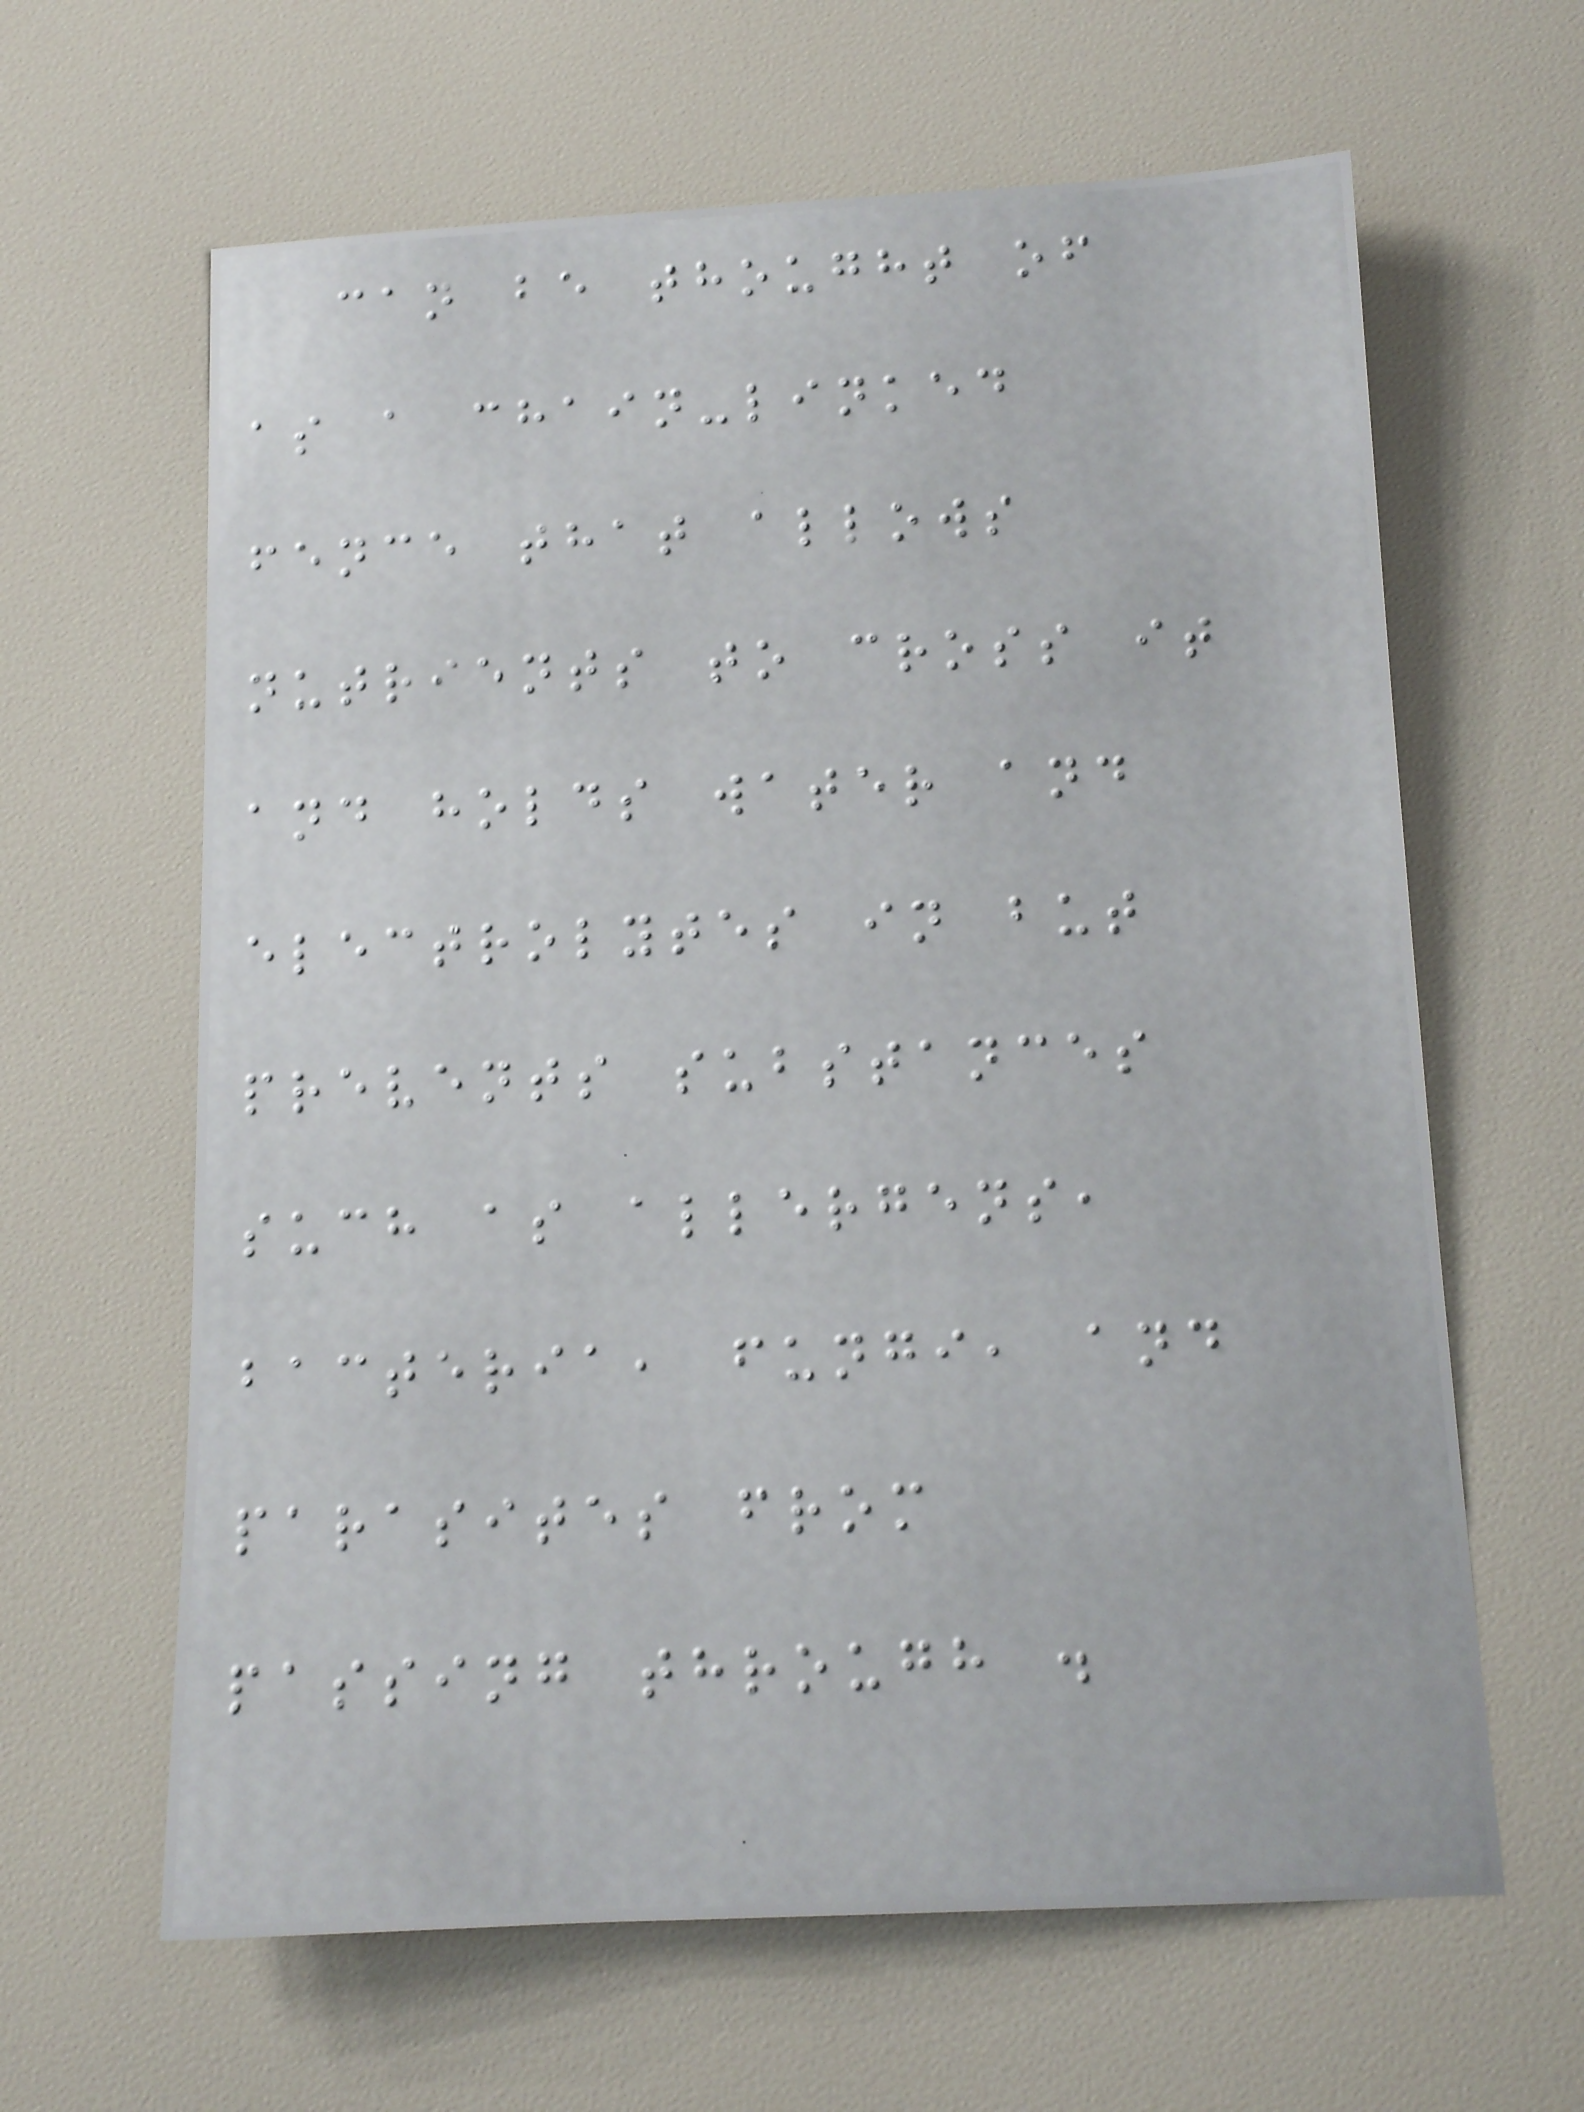can be thought of
as a chain-linked
fence that allows
nutrients to cross it
and holds water and
electrolytes in but
prevents substances
such as allergens,
bacteria, fungi, and
parasites from
passing through .
